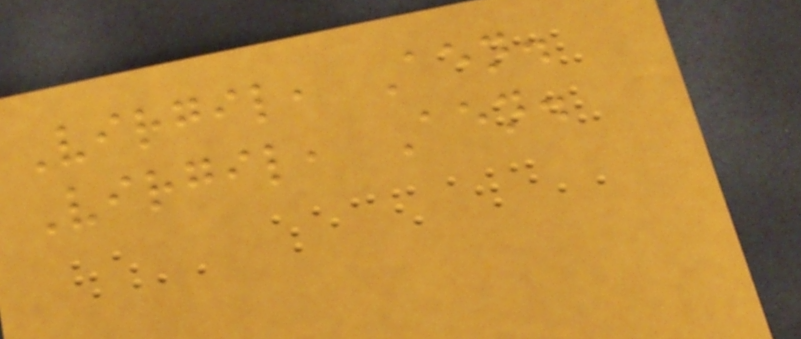Virgil, Aen.
Virgil, Aen.
